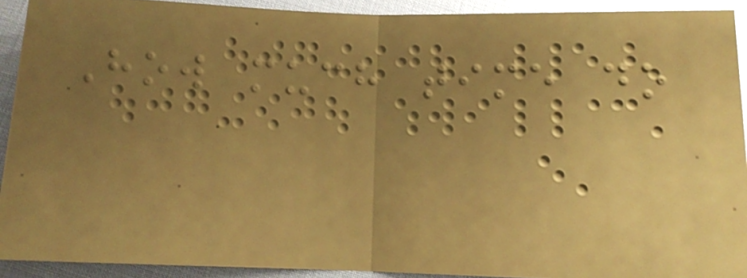How much time do
